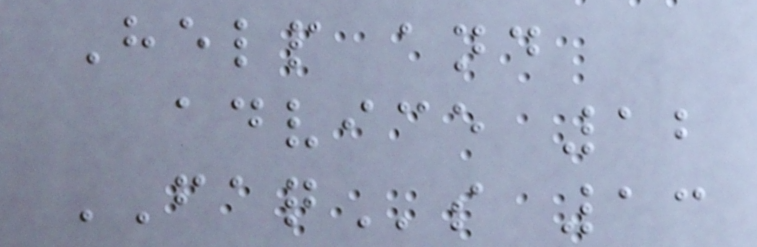Help and
advice 12
FAQs 13
